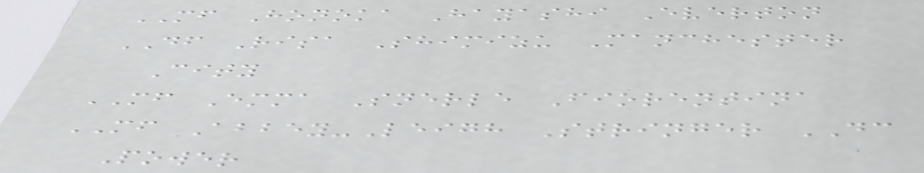MF Honoka Hayashi Everton
DF Risa Shimizu Manchester
City
MF Emma Snerle Fiorentina
MF Abbey-Leigh Stringer DC
Power
